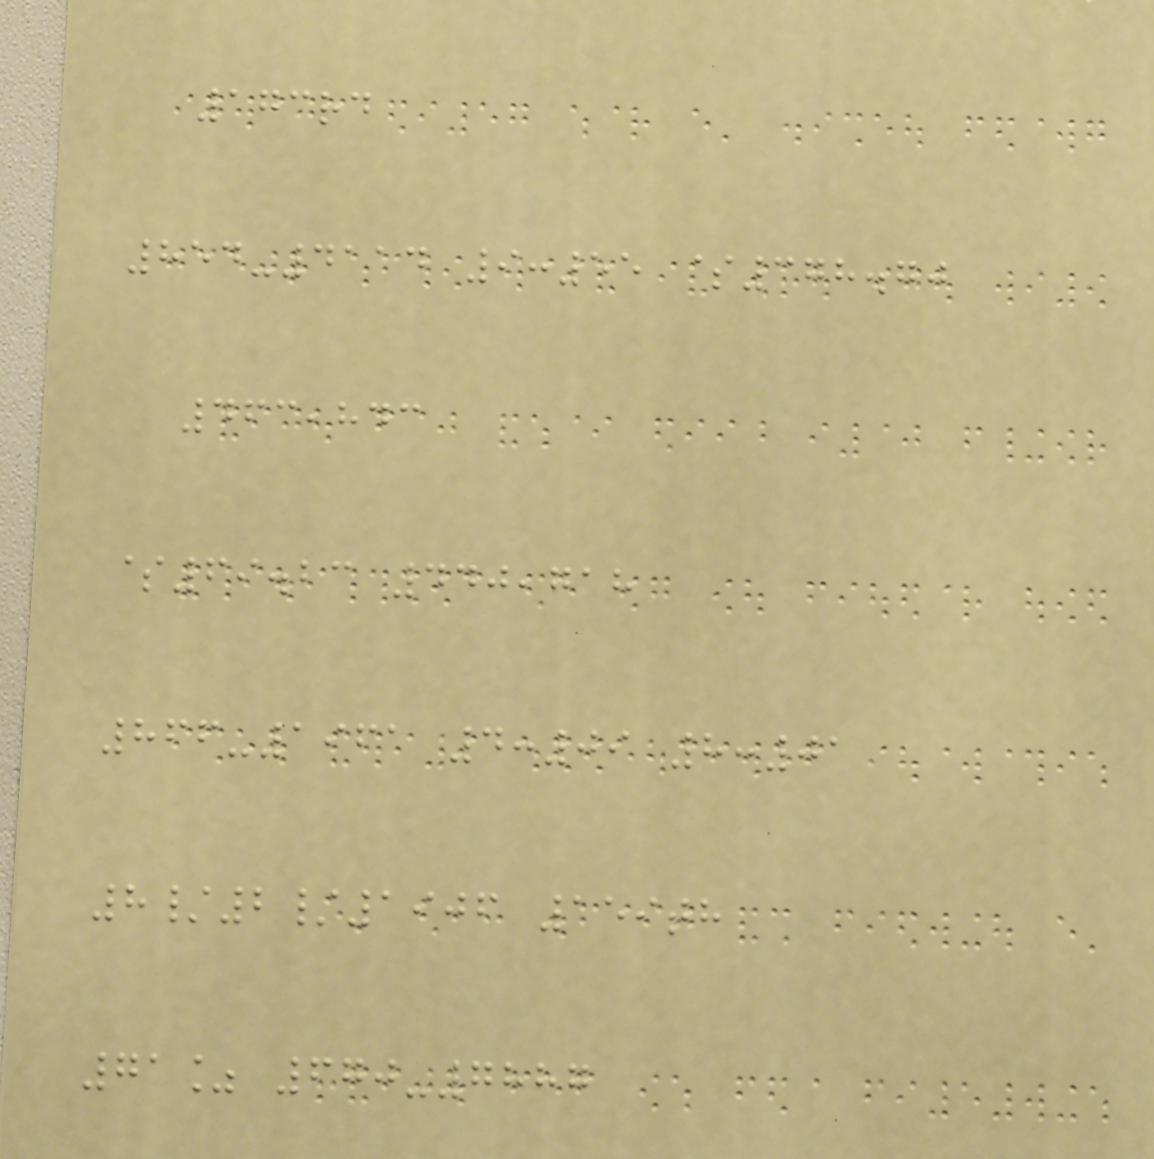173rd
854-4114 9:55 $378.70
463,843
$69.23 440,718
866-1961 4:09 8:01
8/2/1906 159th
71% 670-7887
